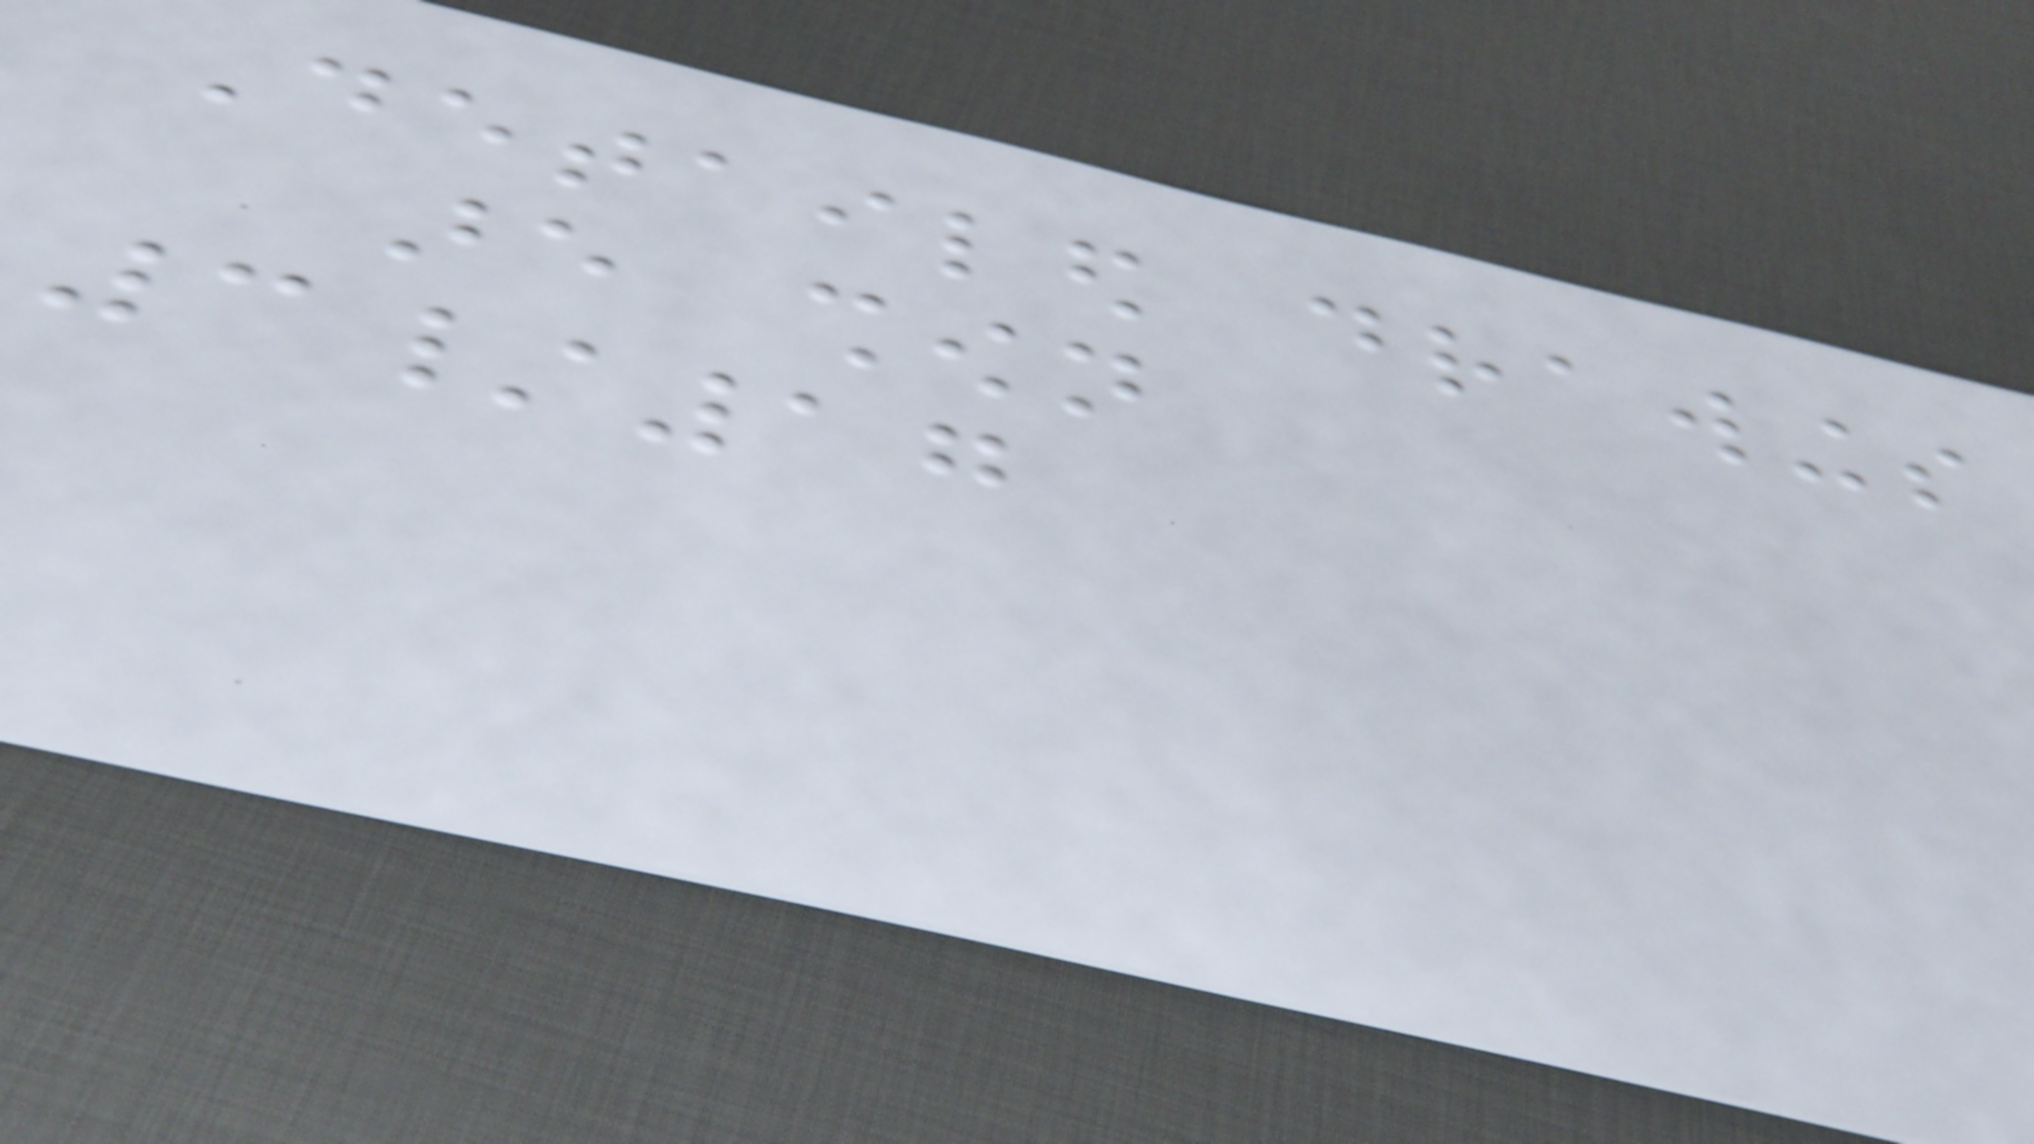Detailed drawings
are shown
3/17
